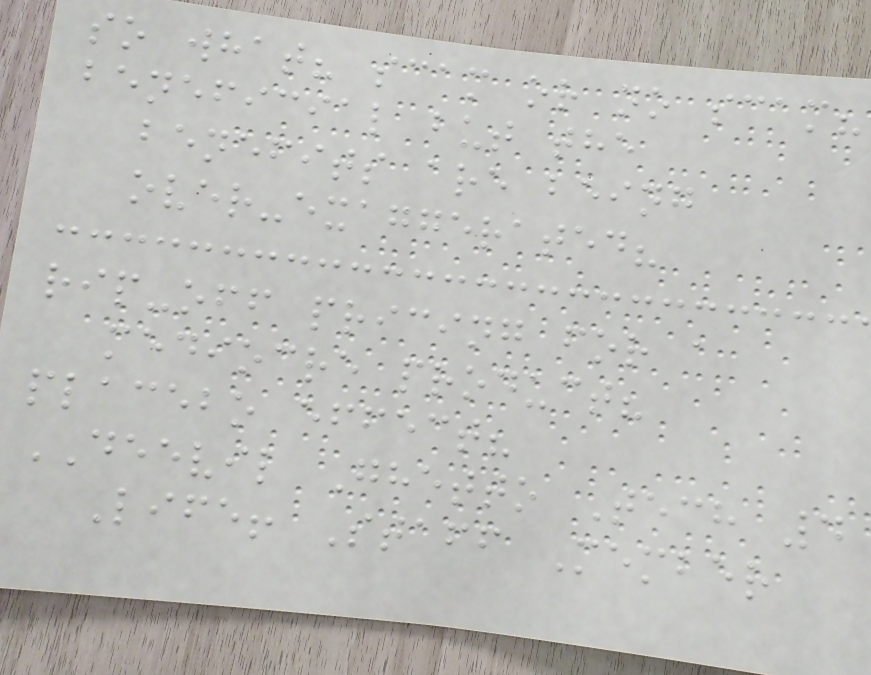so what? scam or no scam?
beneficial but the
benefits are being
over-exaggerated?
rip-off pricing for a
mediocre product?
placebo effect?
DEEVIL Ghetto Tech 4
Life! Staff Member
